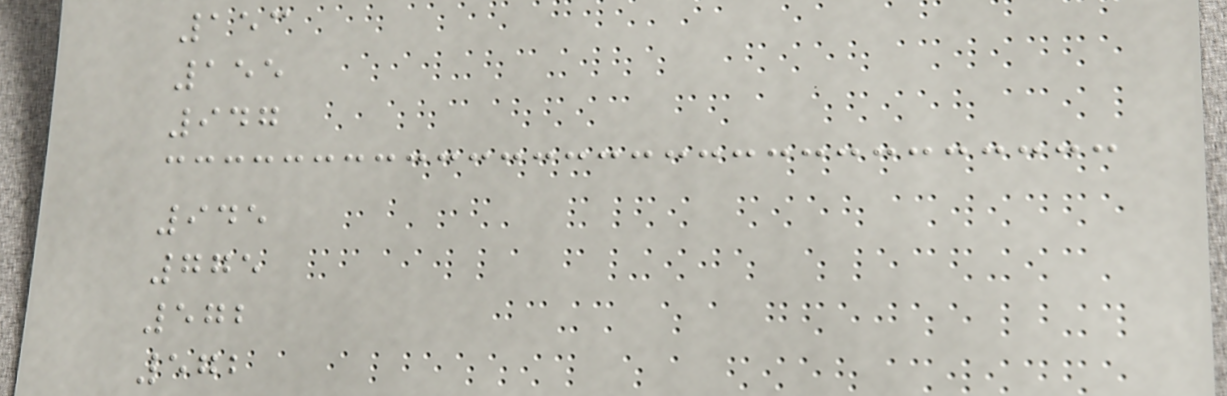153
155
947
945
775
572
572
